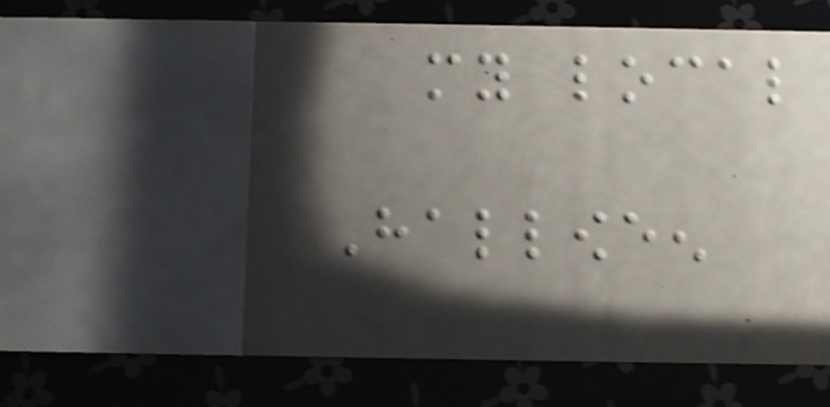my local
Halloween
